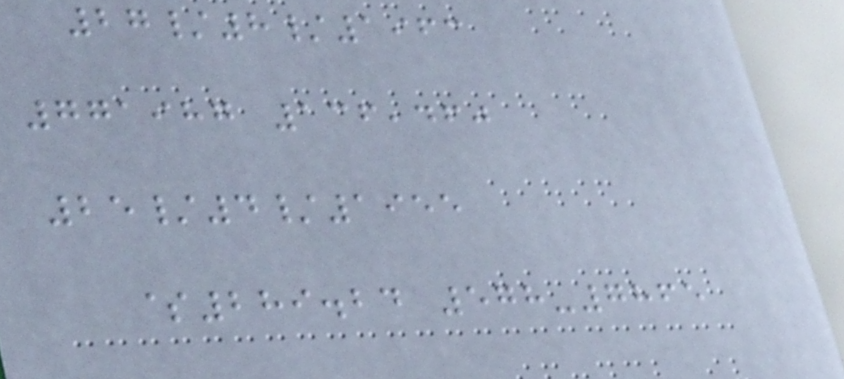27/8/1963
771987 136,460
25/4/1955
$289.24 578-7865
